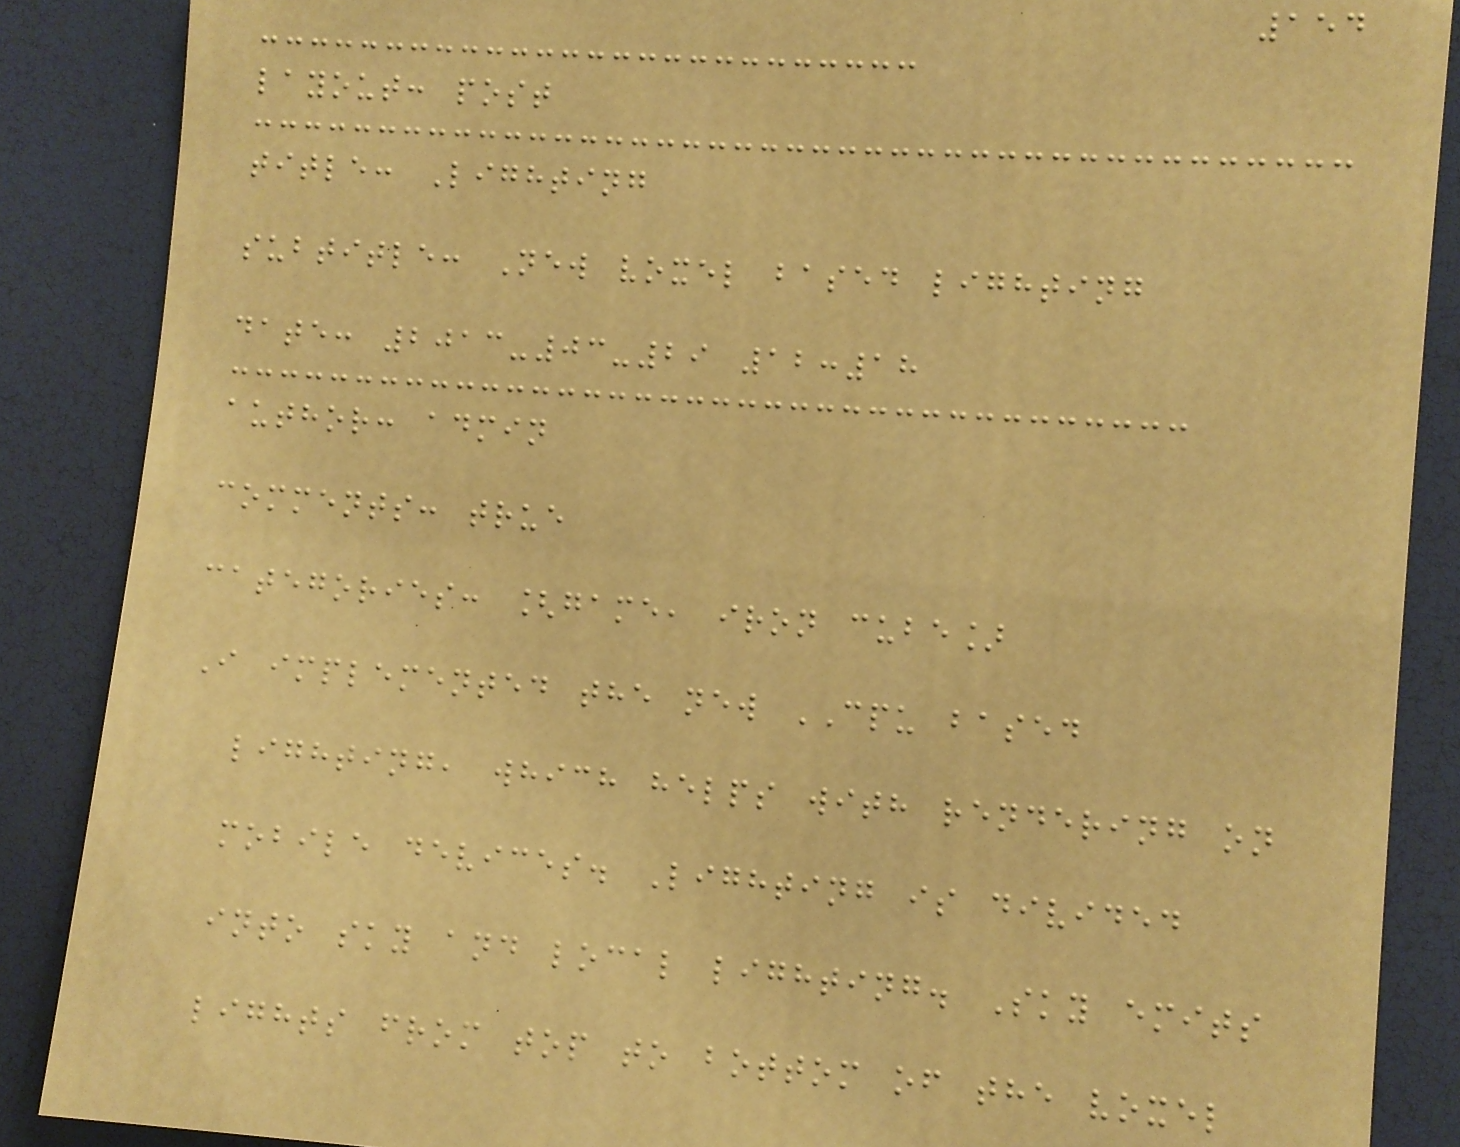154
layout: post
title: Lighting
subtitle: New voxel based lighting
date: 2013-03-29 12:18
author: admin
comments: true
categories: [game, iron cube]
I implemented the new CPU based
lighting, which helps with rendering on
mobile devices. Lighting is divided
into sky and local lighting. Sky emits
lights from top to bottom of the voxel
